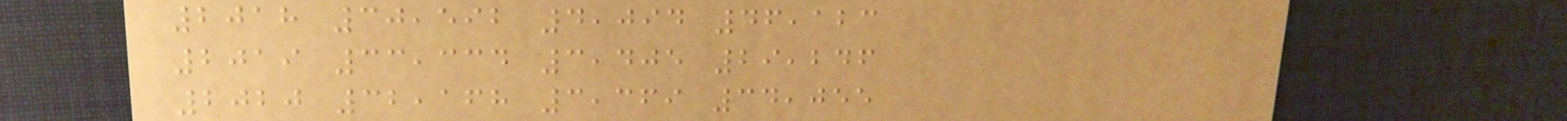2018 30,592 4,094 46,123
2019 33,334 3,405 29,246
2020 32,168 3,369 34,055
